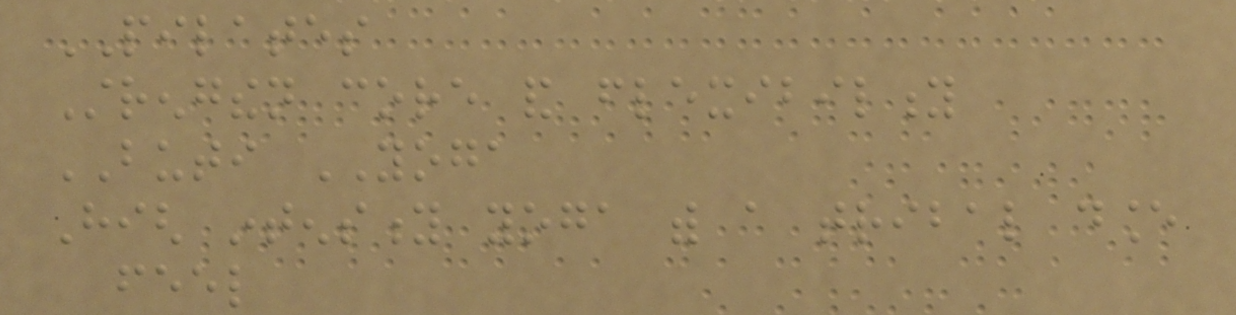PILATES
Strengthen core and flexibility
BUTI YOGA
High intensity yoga with a tribal dance
feel
